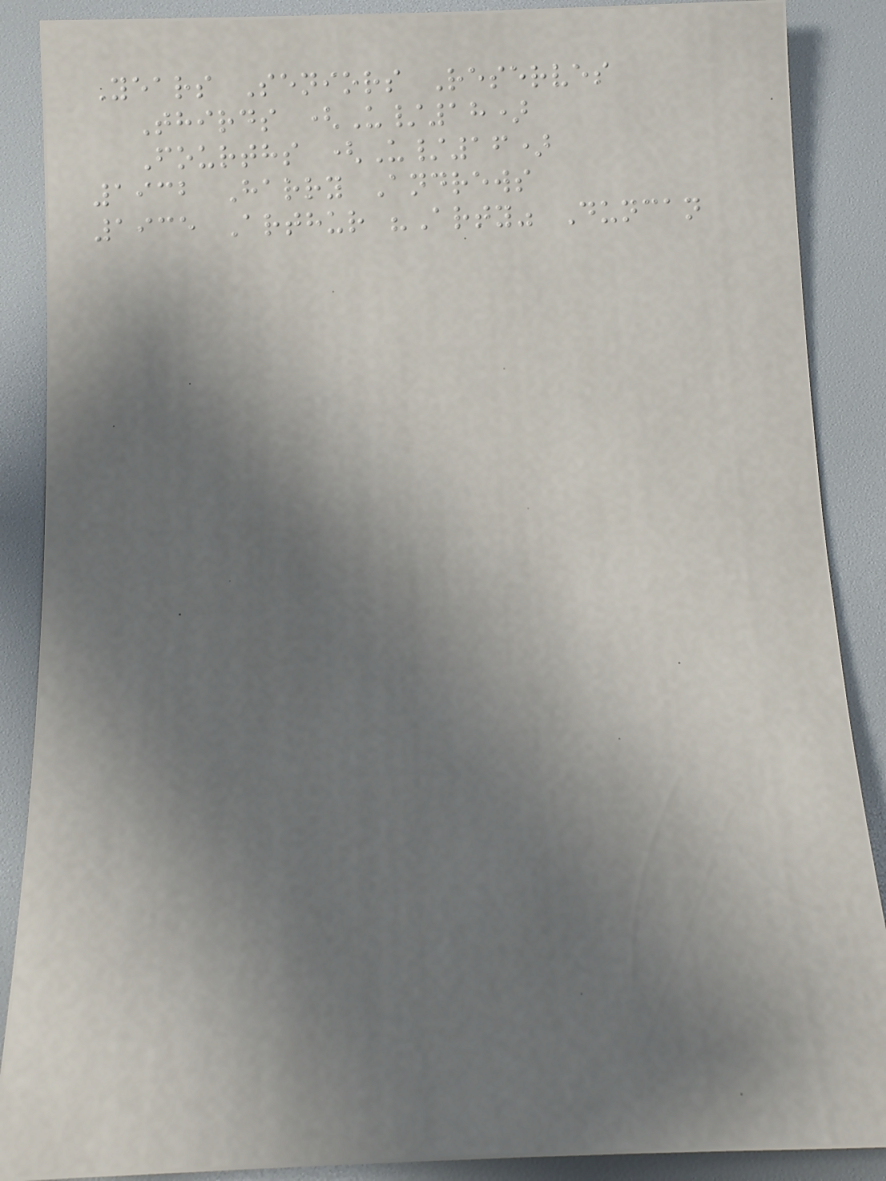Years Seniors Reserves
Thirds (U/18)
Fourths (U/16)
1932 Harry Andrews
1935 Arthur "Arty" Duncan
